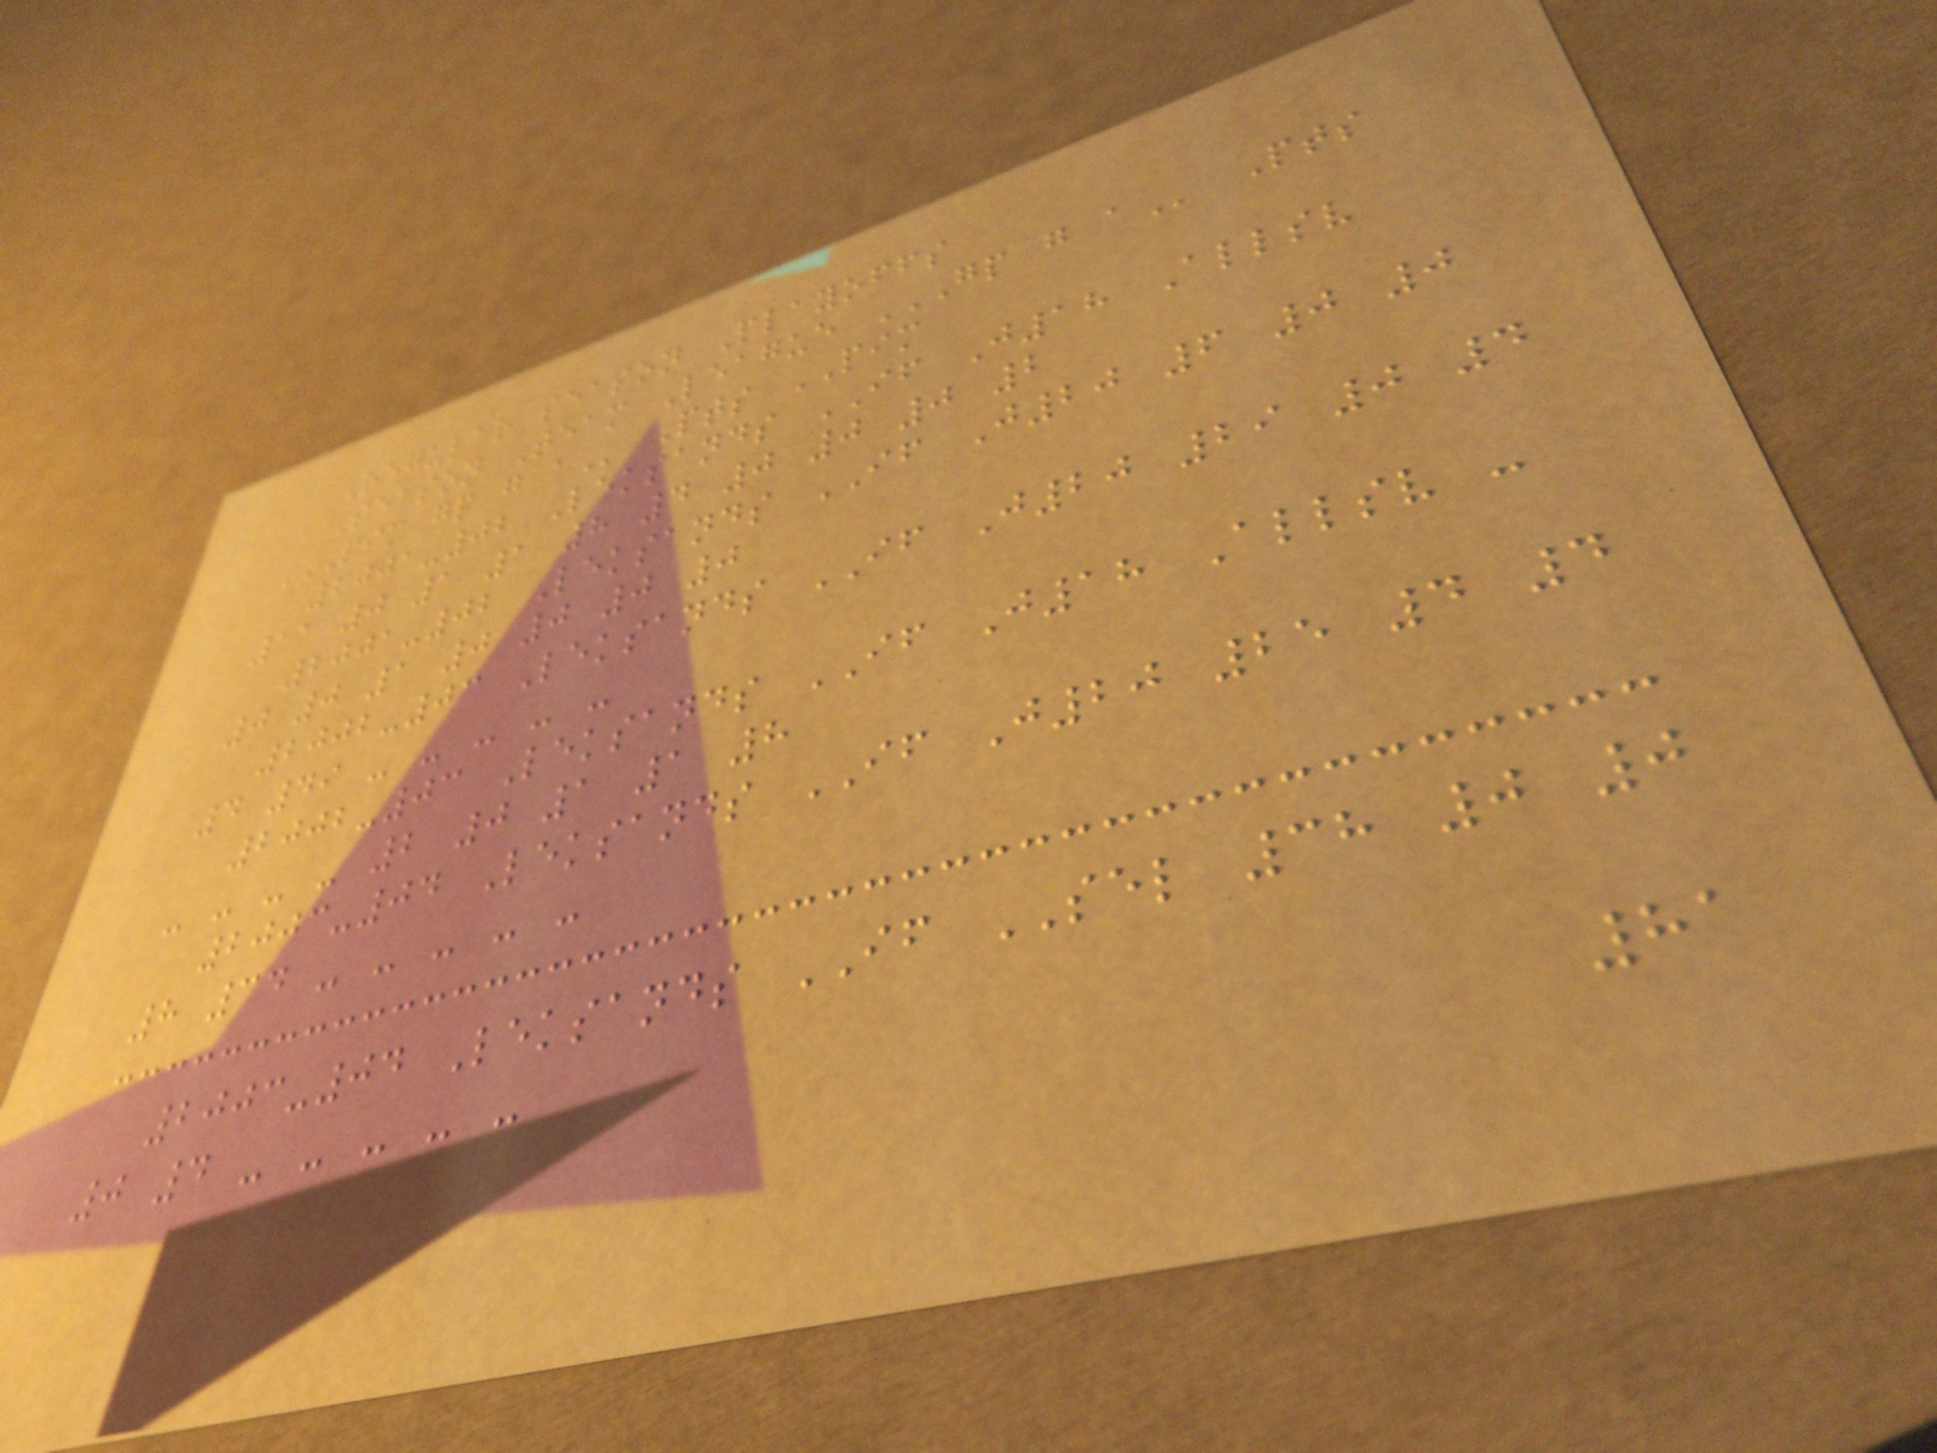Regular season Playoffs
Season Team League GP G A Pts
PIM GP G A Pts PIM
2001-02 Leksands IF J18 Allsv
11 0 1 1 8 4 0 0 0 2
2001-02 Leksands IF J20 6 0 0
0 0 1 0 0 0 0
2002-03 Leksands IF J20 29 0 4
4 49 - - - - -
2002-03 Leksands IF J18 Allsv -
- - - - 2 0 1 1 8
2003-04 Leksands IF J20 25 4 4
8 34 - - - - -
2003-04 Leksands IF SEL 38 0 0
0 4 - - - - -
81
